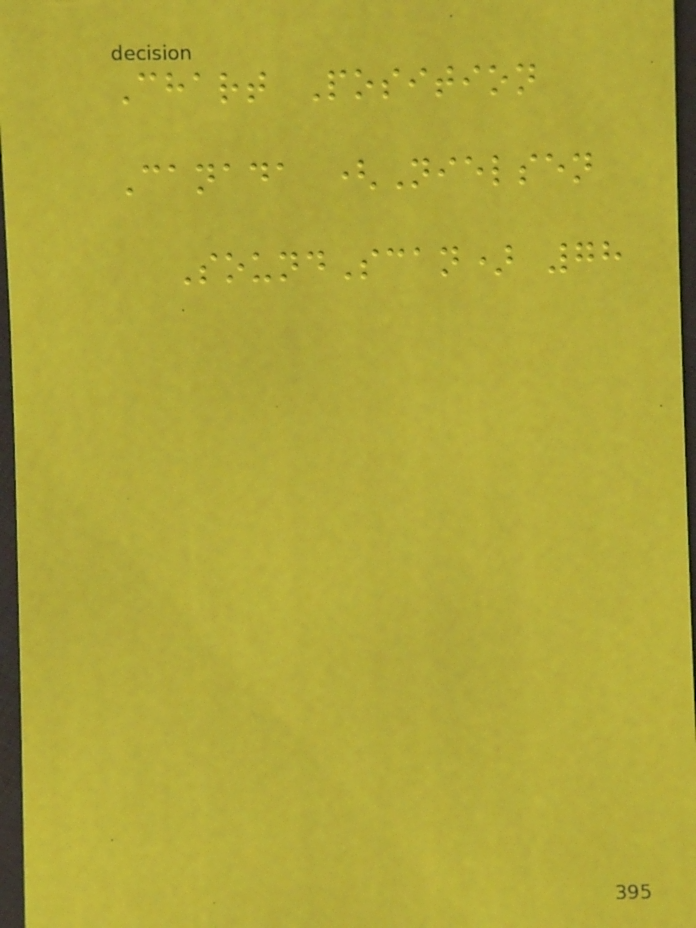Chart Position
Canada (Nielsen
SoundScan) 78
